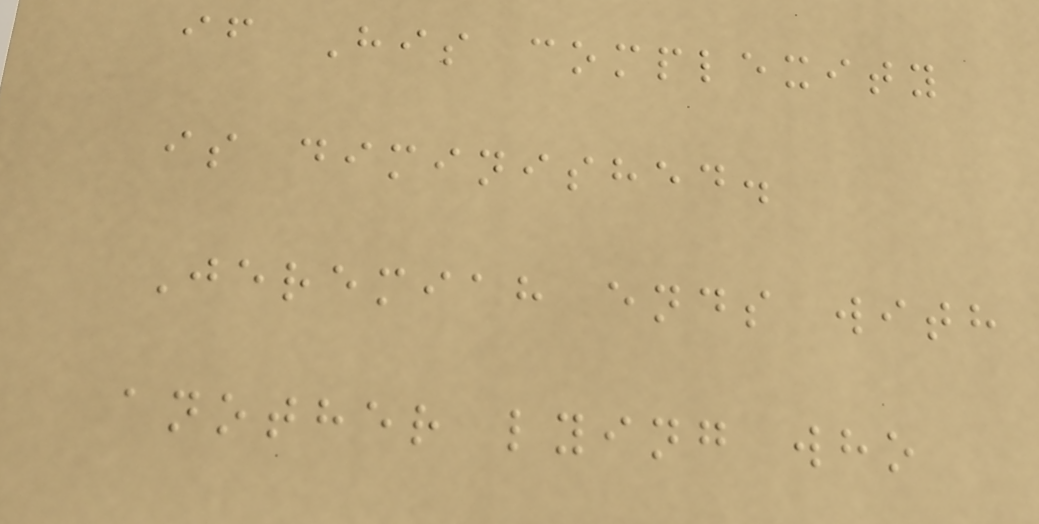if His complexity
is diminished.
Jeremiah ends with
another lying who
